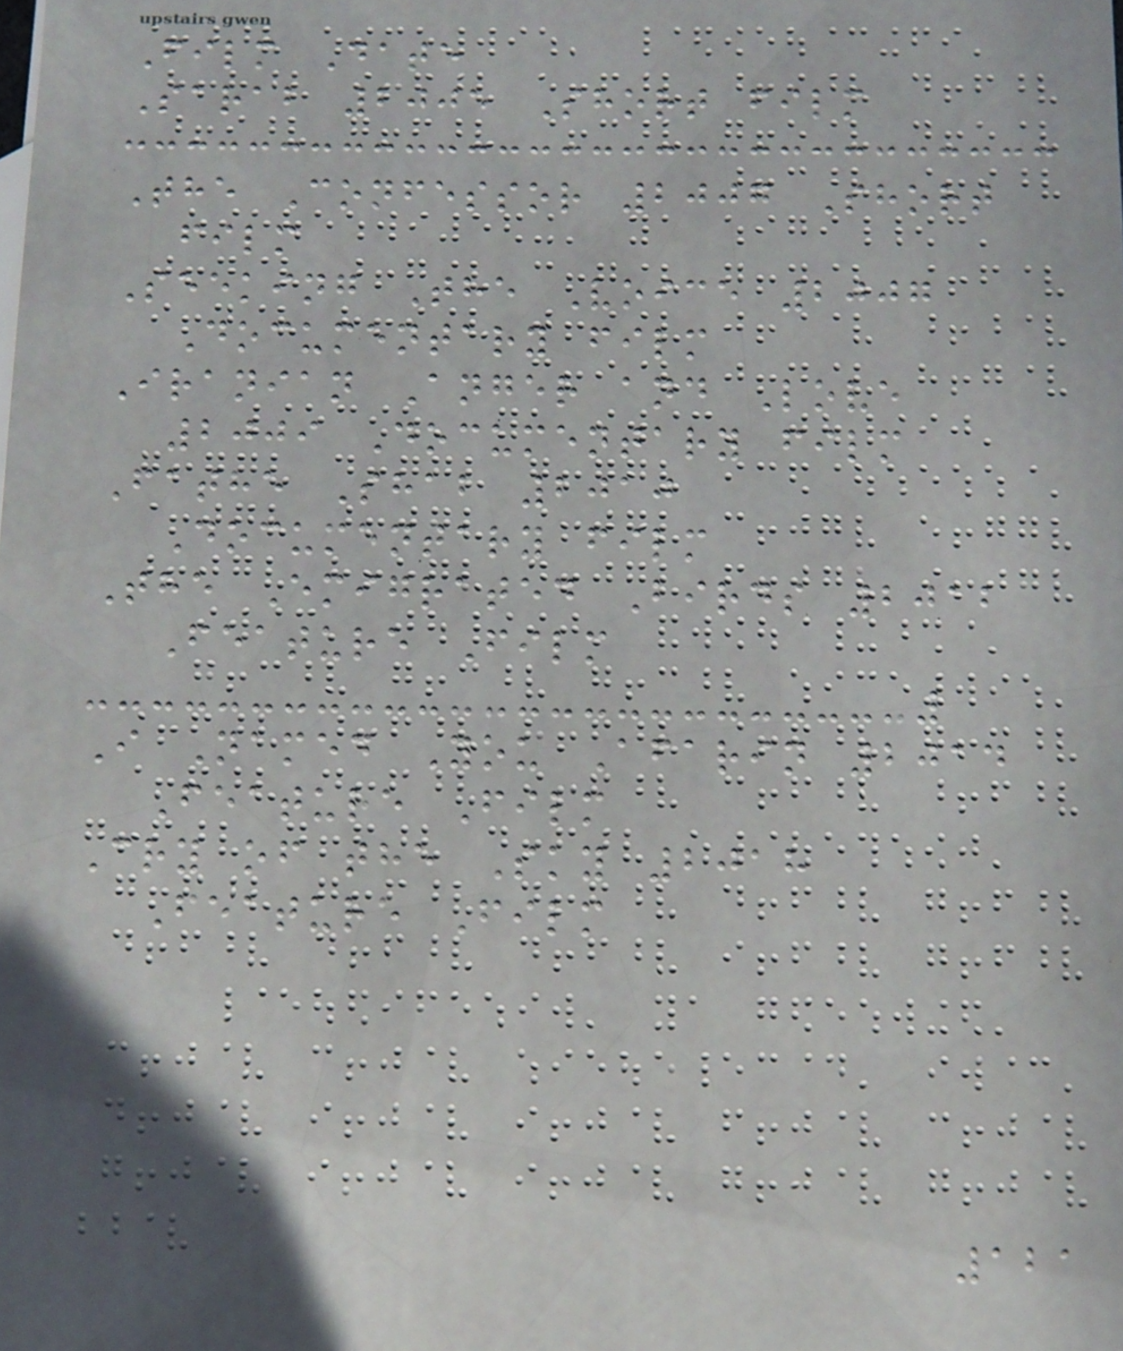Film Date
Sarab 2005 Short film
The Confessor 2007 Short
film
Seeking The Voice 2007
Documentary film
Iranian Anger and Love
2009 Documentary film
Fathe Shab 2010
Documentary film
The Emigrated Birds 2012
Feature Film
I Named You Afarin 2014
Feature Film
Cry of the Sky 2018
Feature Film
121
